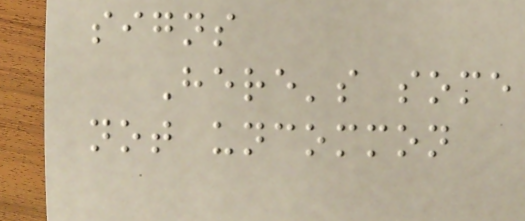signs
Here's some
not uncommon
